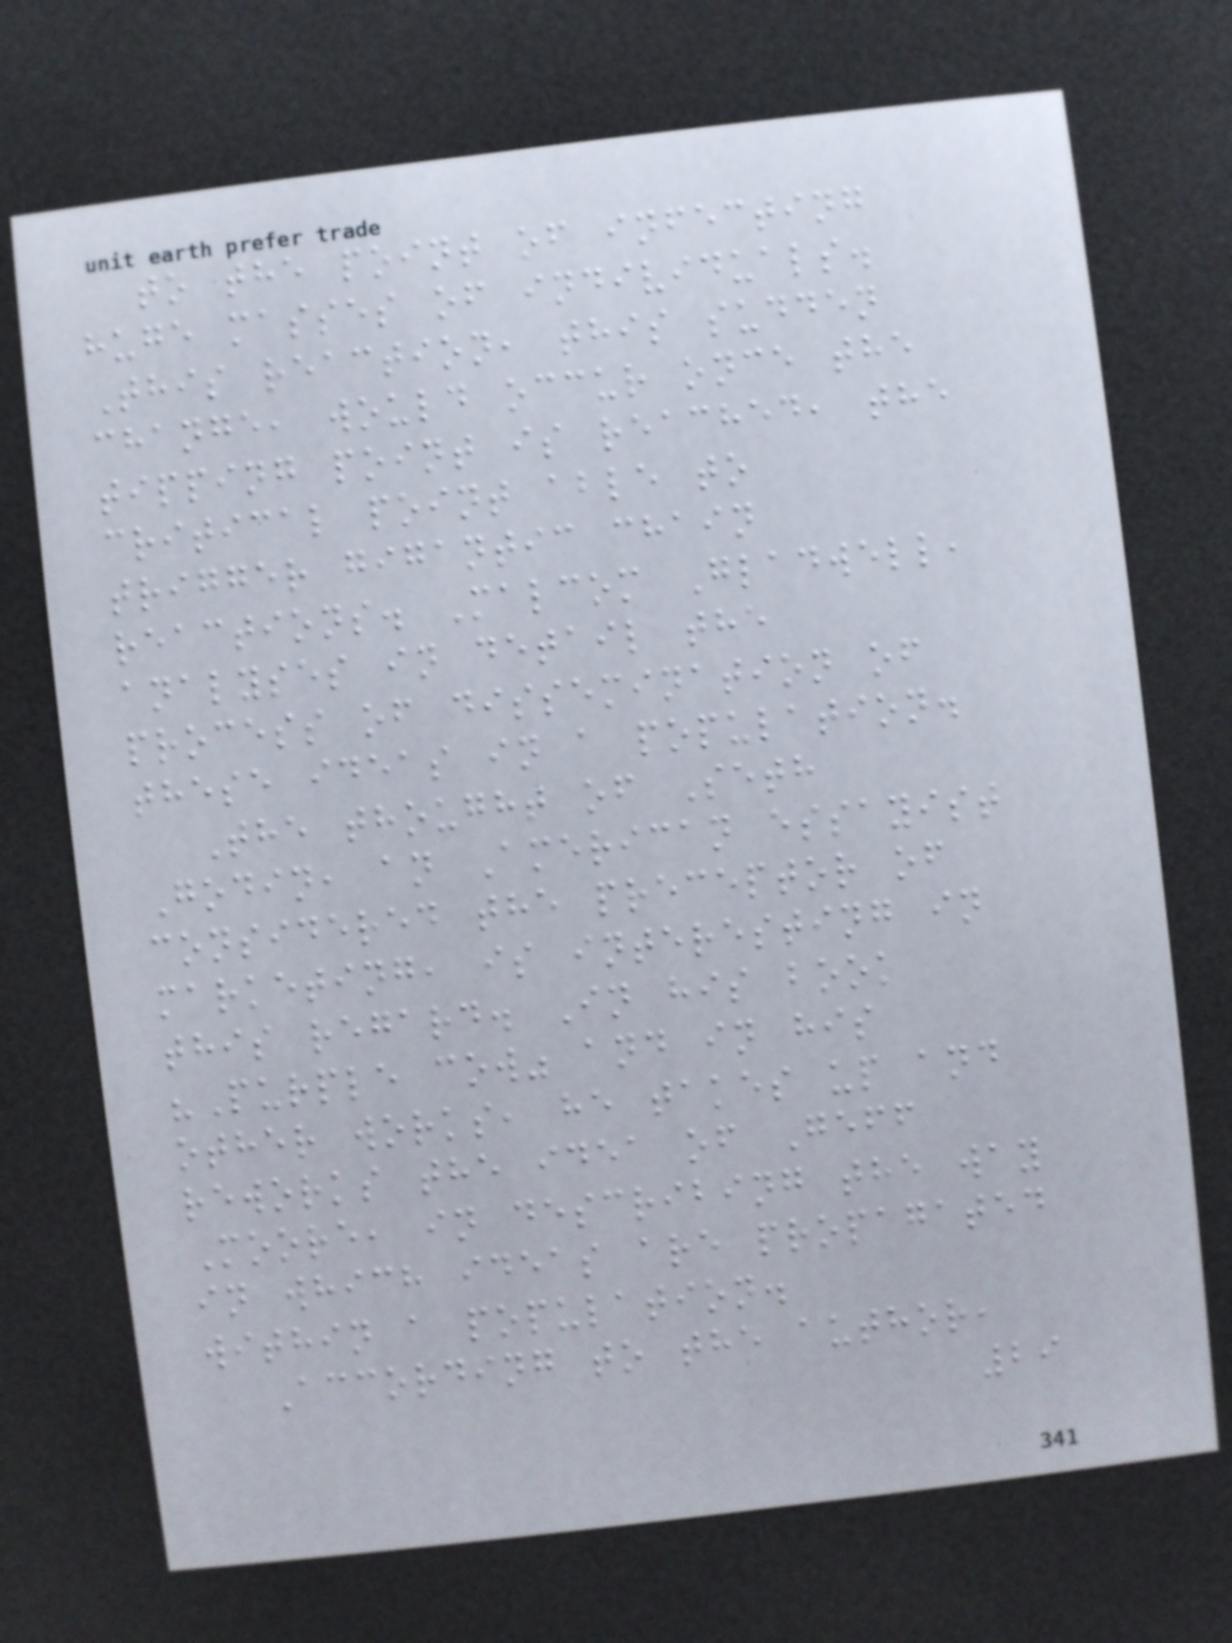to the point of infecting
huge masses of individuals.
This reaction, this sudden
change, would occur once the
tipping point is reached, the
critical point able to
trigger gigantic chain
reactions. Malcom Gladwell,
analyses in detail the
process of dissemination of
these ideas in a population.
The thought of Seth
Godin, an American essayist
considered the preceptor of
marketing, is interesting in
this regard. In his book
"Purple cow" and in his
other works, he takes up and
reworks the idea of Geff
Moore, in describing the way
in which ideas are propagated
within a population.
According to the author,
29
